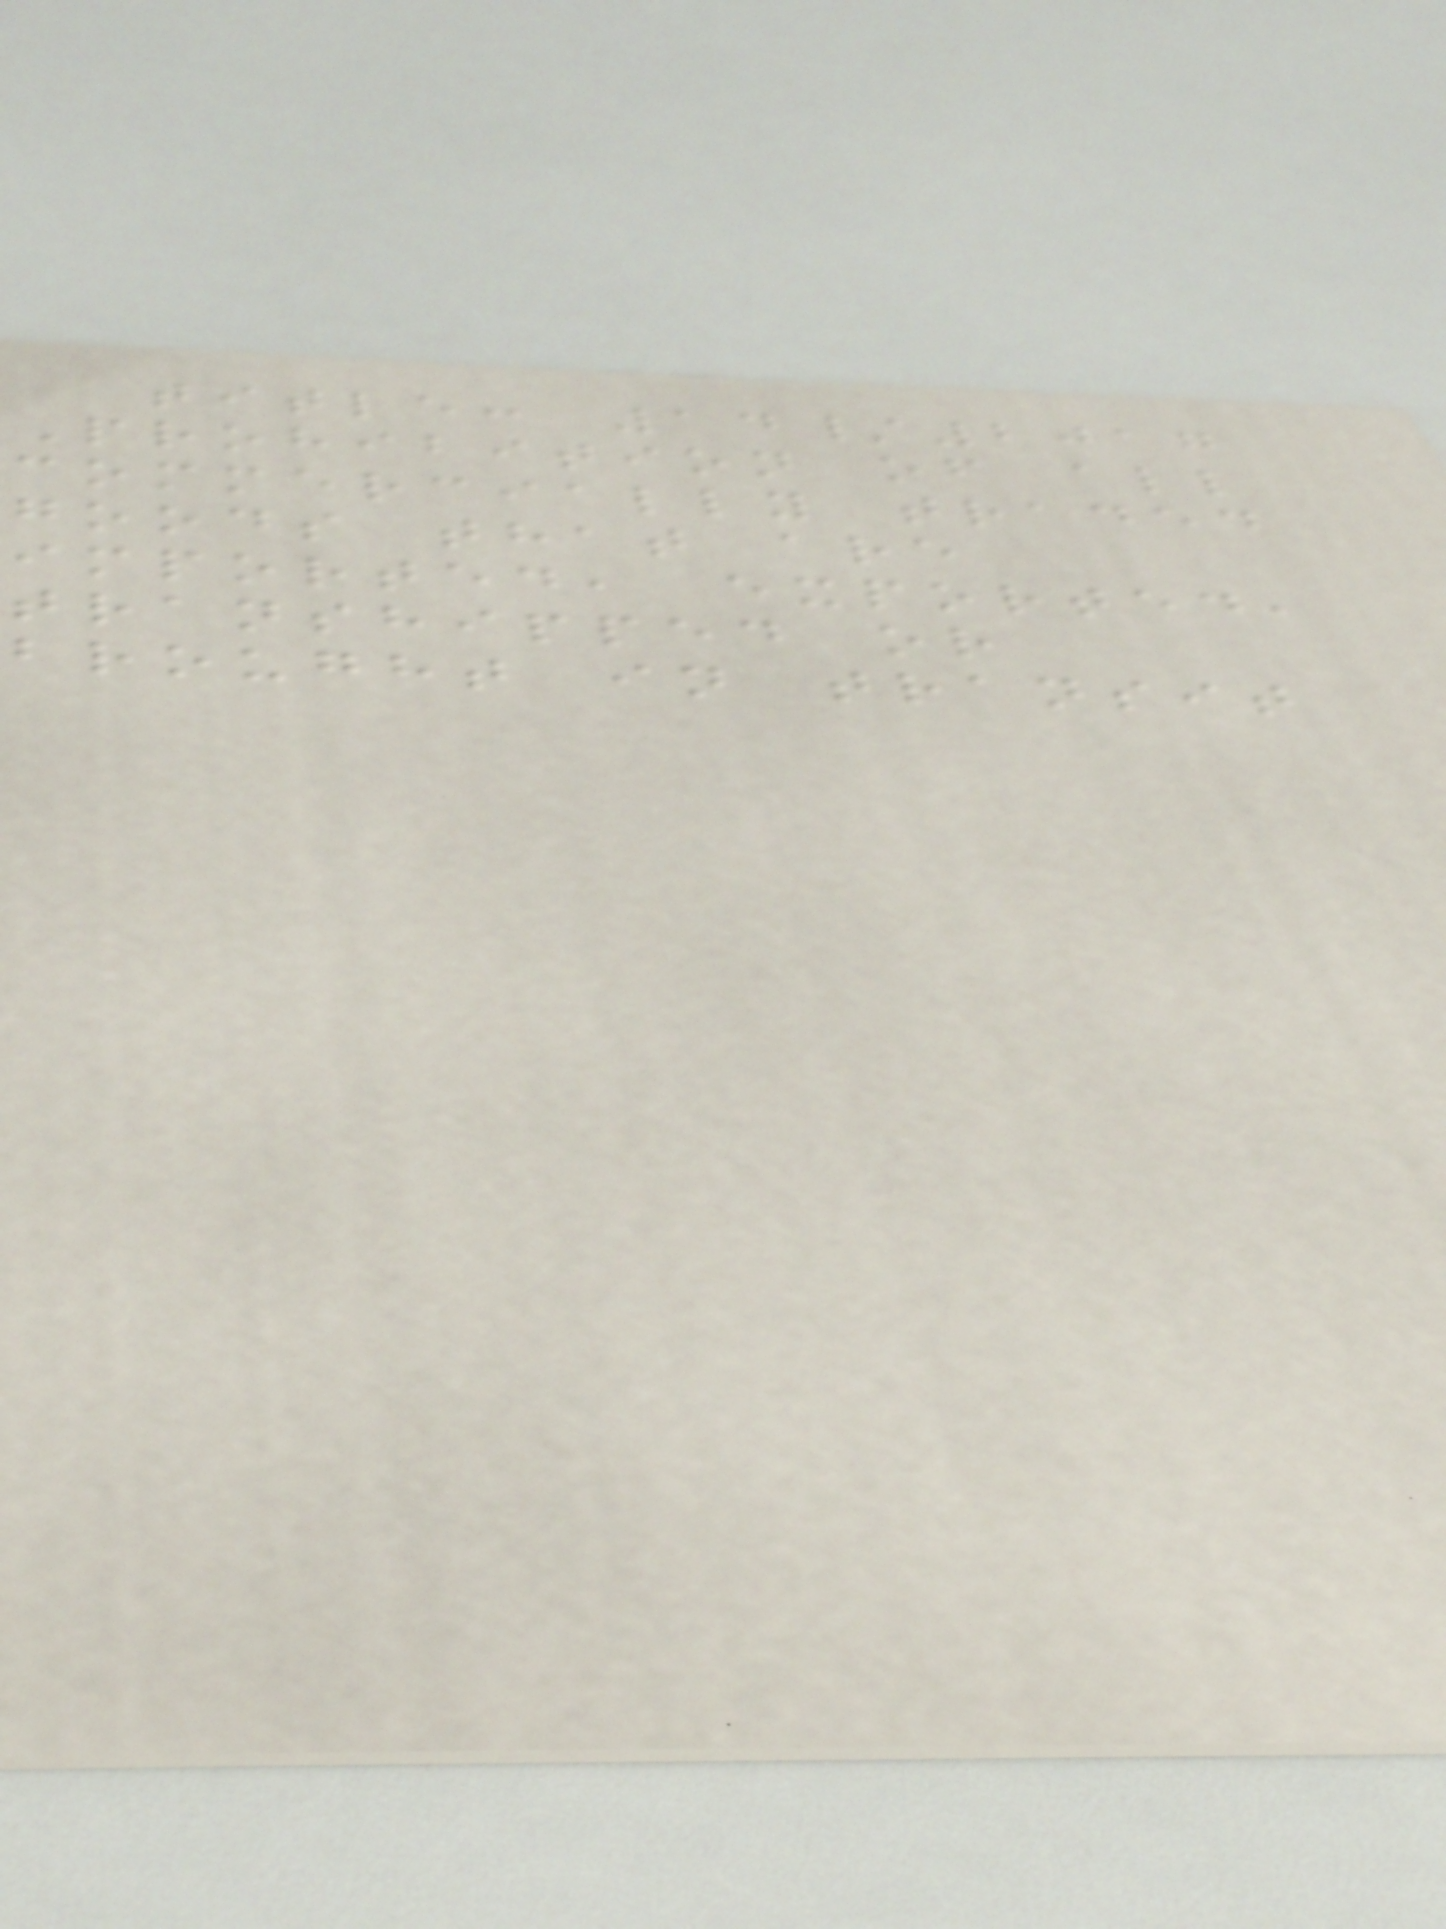title: 14/2017
Prohibition of all
commercially traded
goods that are
imported, exported,
transhipped or
brought in transit
